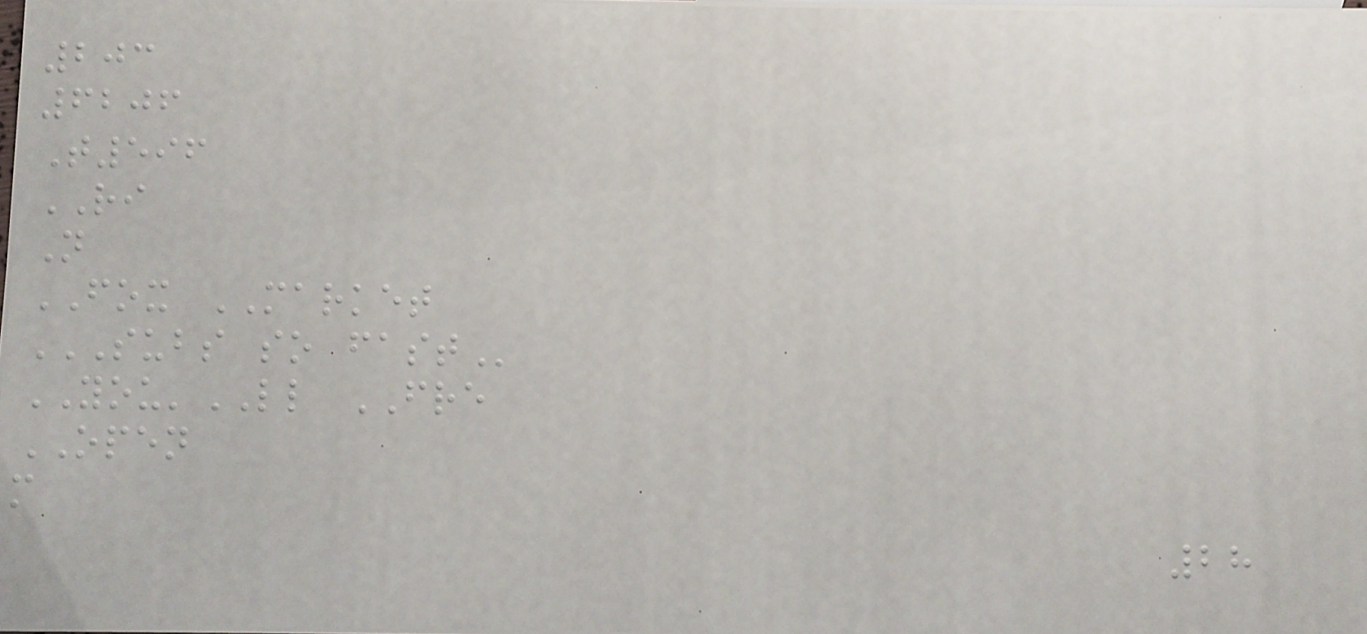203
6206
T596
RI
N
FOX MARKET
SUBS SO FAST
YOU'LL FRE
OPEN
m
28
